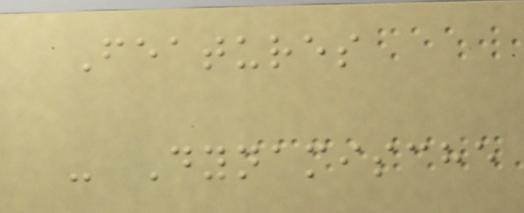Features
- Dynamische
